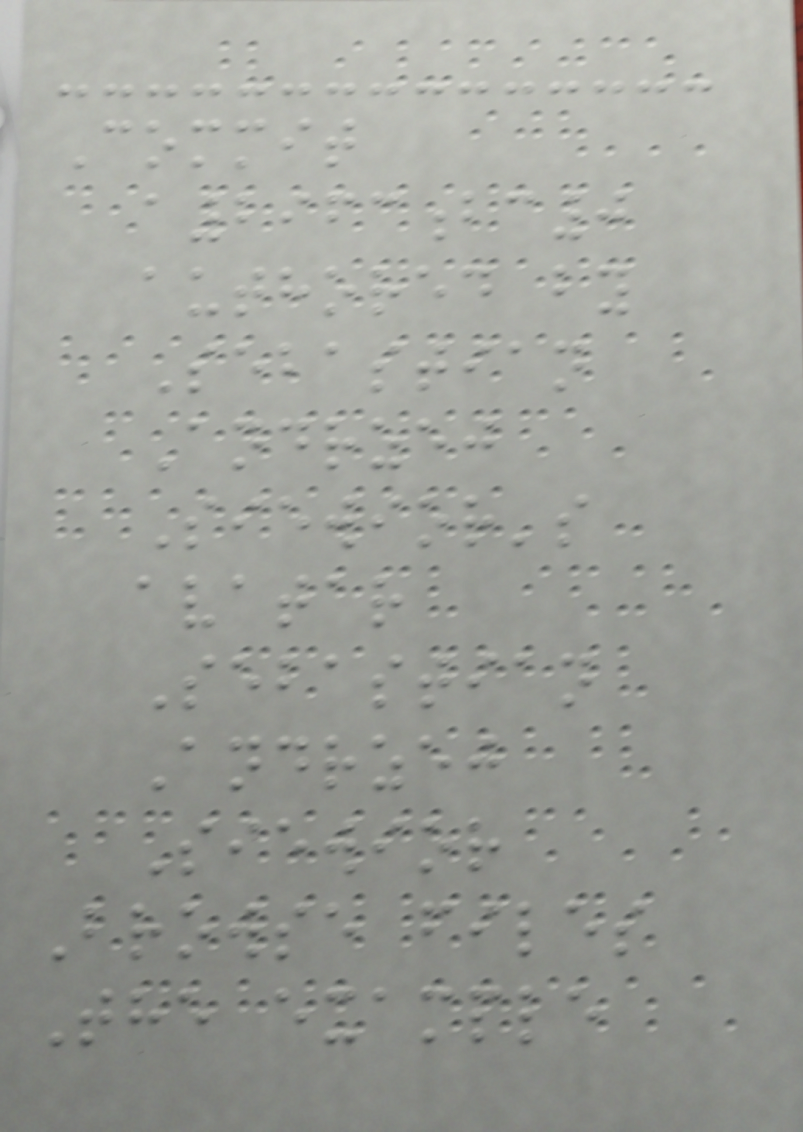Commit
a2963bc0
authored by
Sebastian
Andrzej
Siewior's
avatar
Sebastian
Andrzej
Siewior
Browse files
The example
